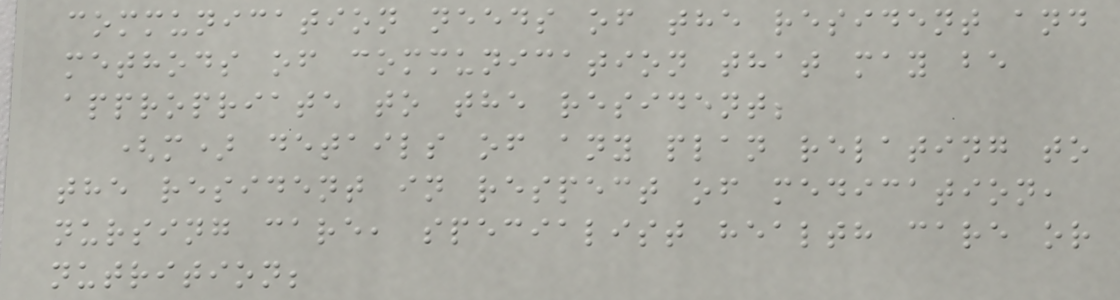communication needs of the resident and
methods of communication that may be
appropriate to the resident;
(m) details of any plan relating to
the resident in respect of medication,
nursing care, specialist health care or
nutrition;
